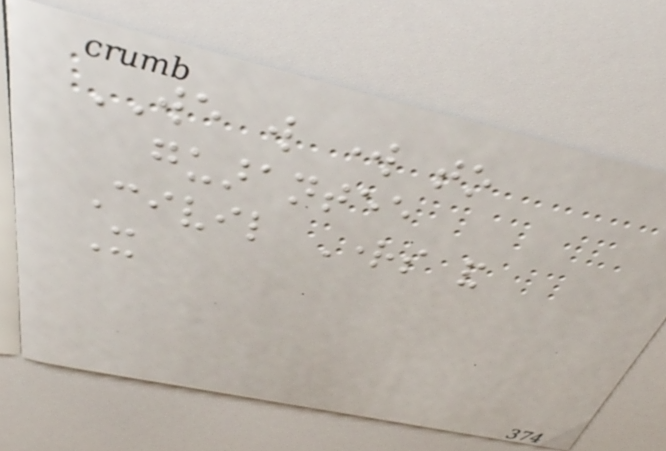WE will work to
guarantee
Civil Rights and
It
